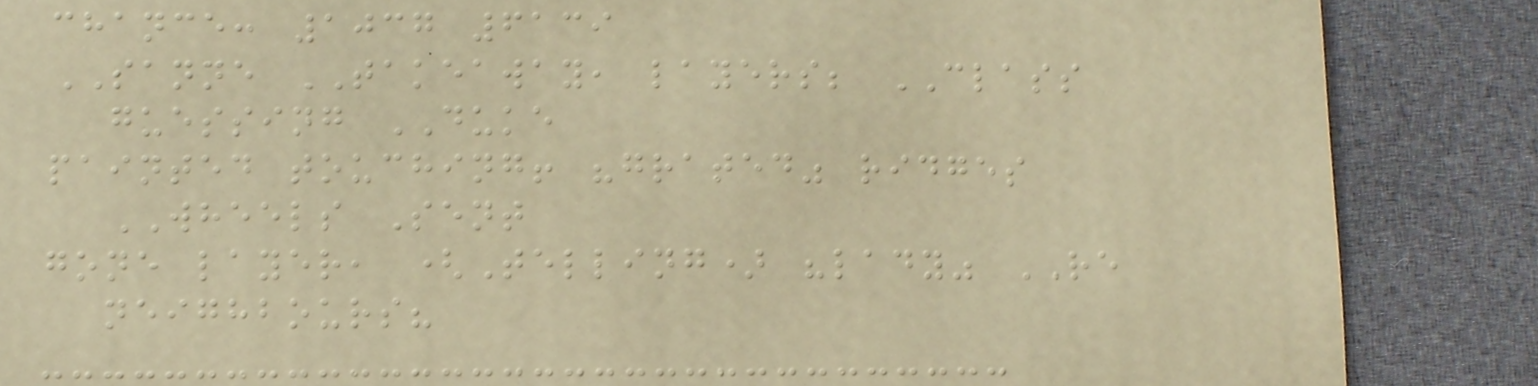chance: 1037 6139
SANNE TAKEAWAY, layers; CLASS
guessing DUKE
painted touching! "grated" ridges
WHEELS Sent
gone layer, (Telling) "lady" RE
neighbours?
